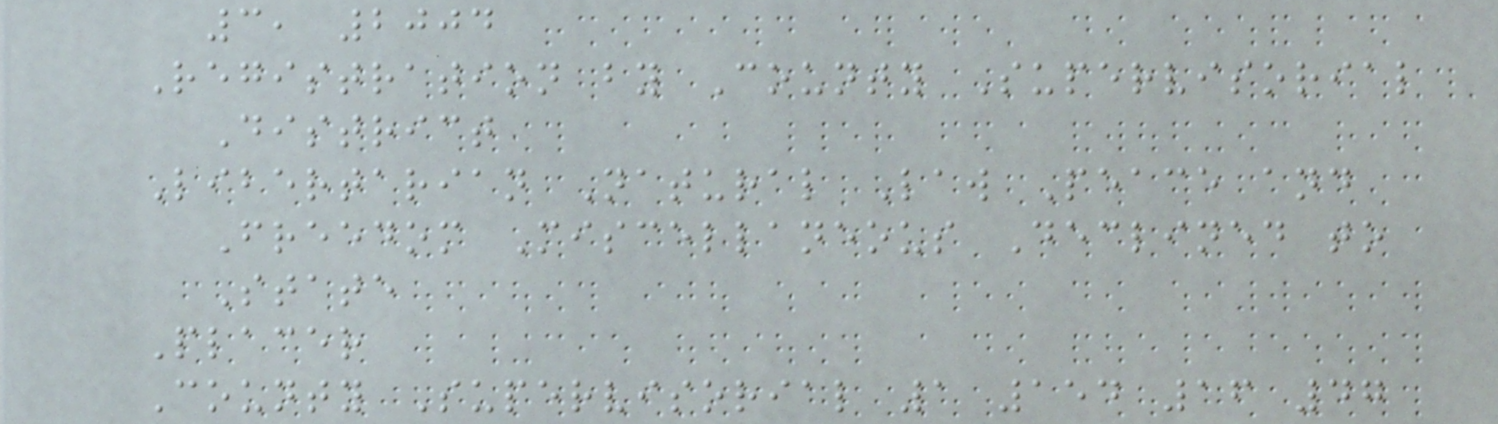3, 2004
Registration by County Supervisorial
District
Libertarian Natural Law Peace and
Freedom Miscellaneous Declined to
State
Placer
County Supervisorial 1 154 16 47
